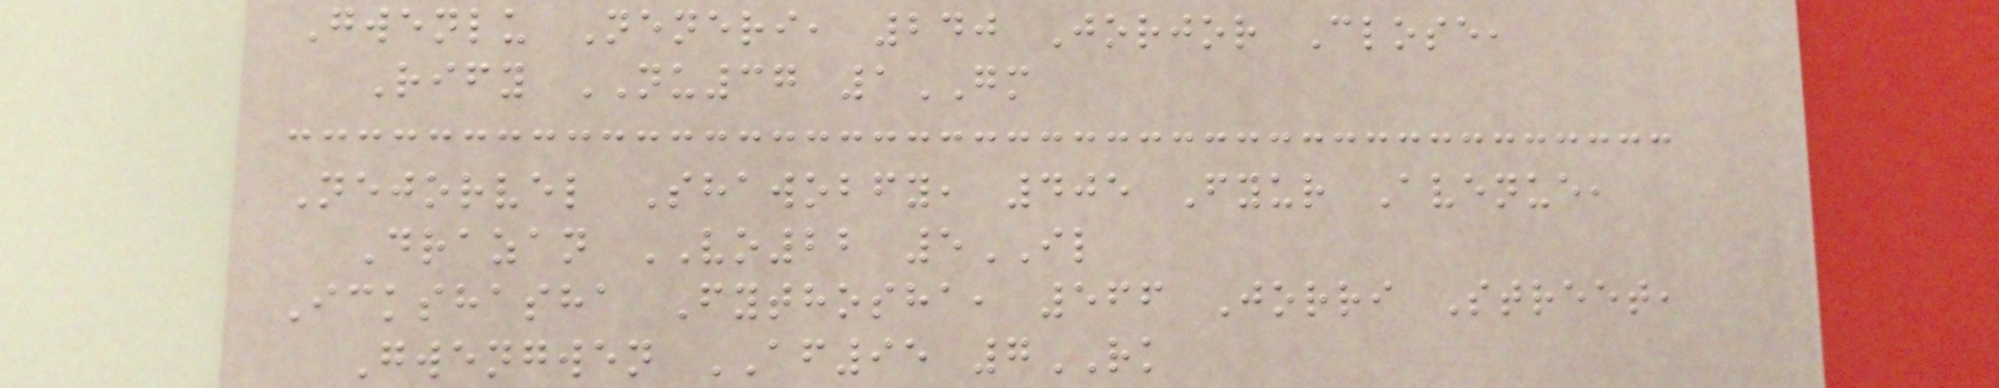Gwenlu Neneri, 240 Jorjor Close,
Rify NU37 1GM
Nejorvel Shawobfy, 405 Fyur Avenue,
Drazan VO22 5IL
Ickshasha Fythosha, 566 Jorri Street,
Gwengwen AF95 7RK
